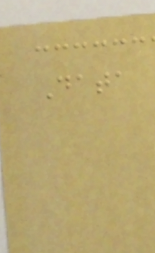Data
